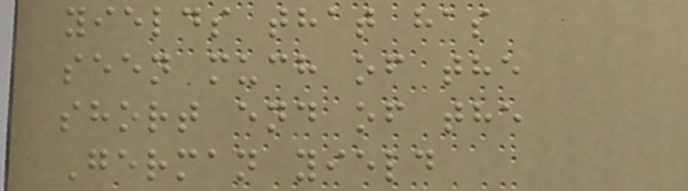yields that has
seen much of the
short end of the
German yield
